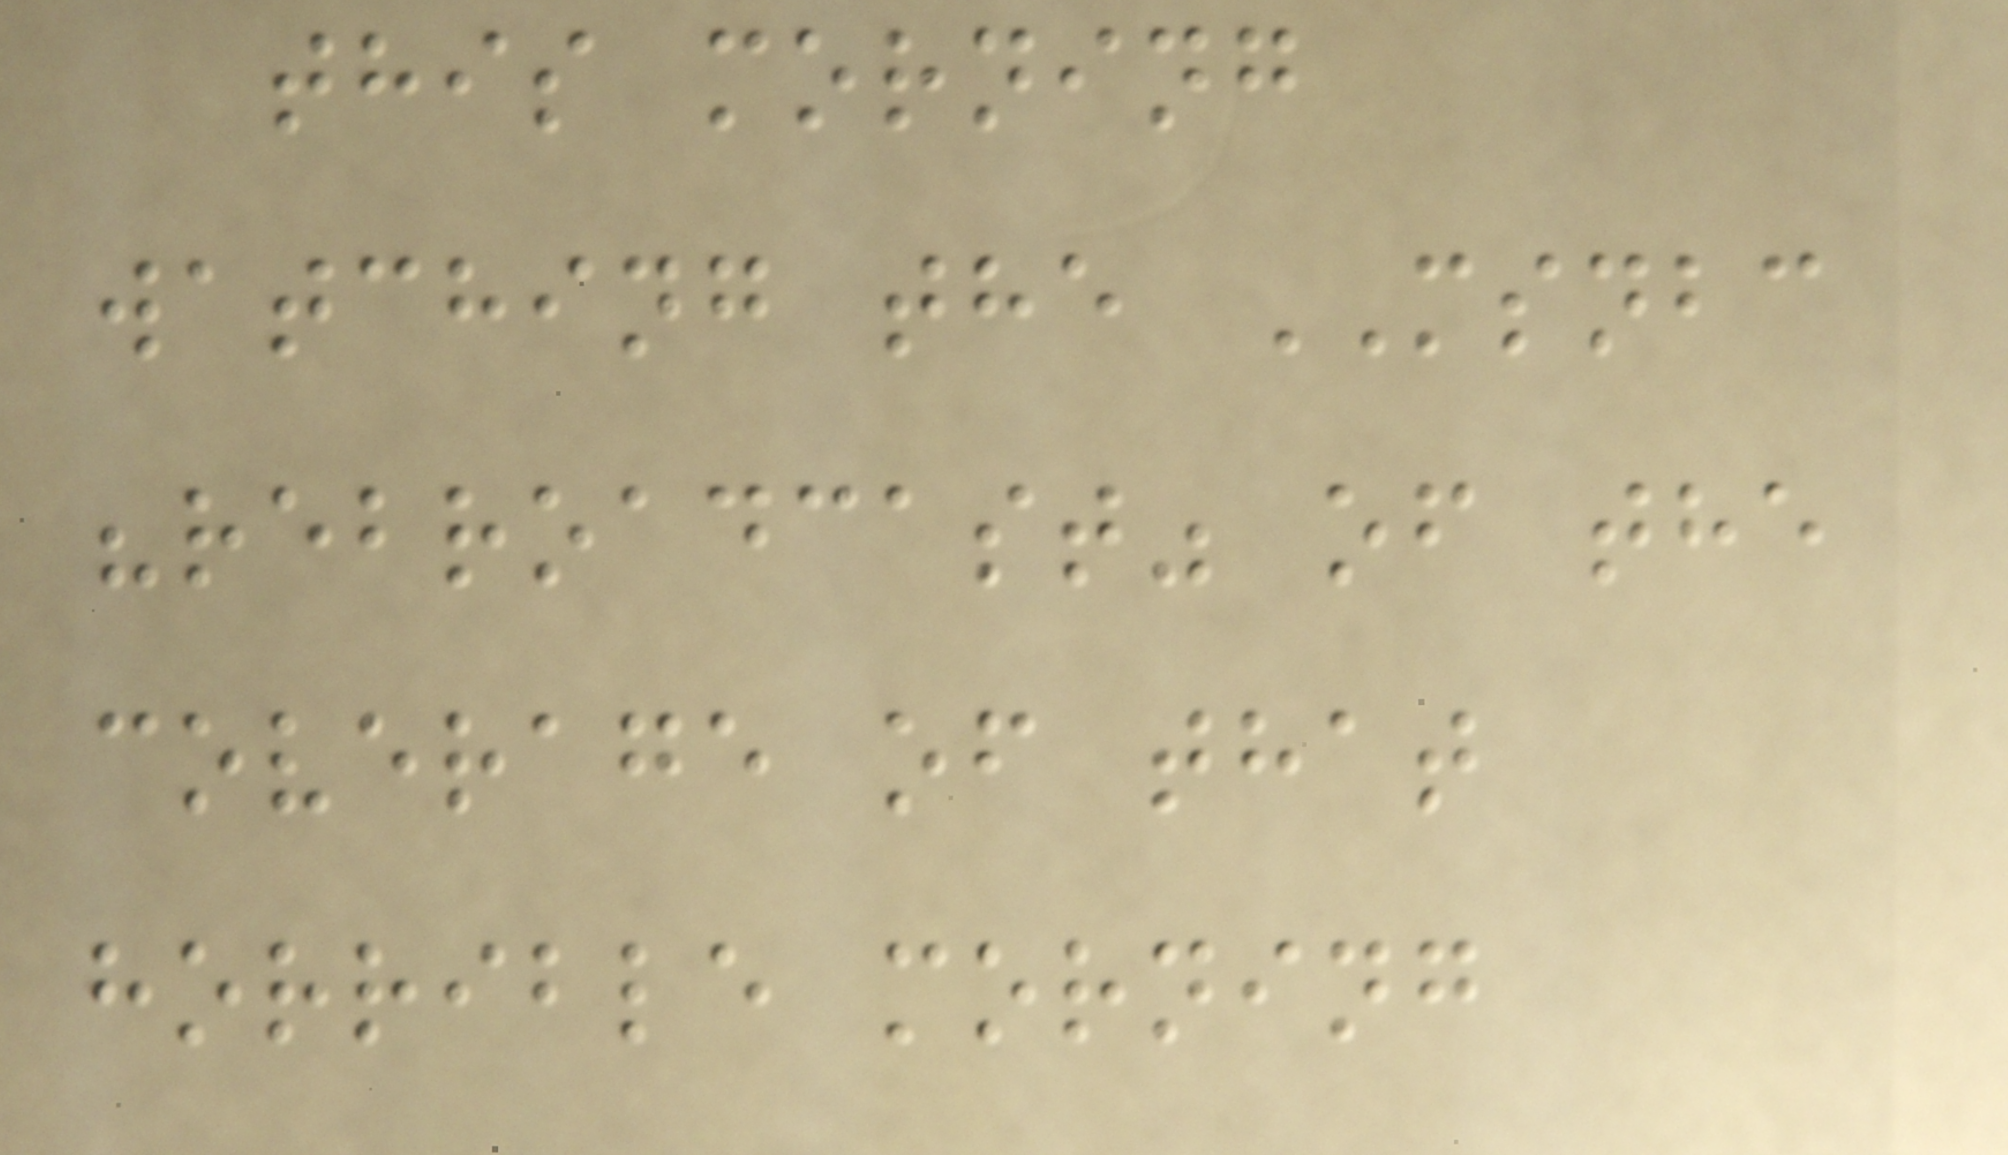this morning
watching the MSNBC
"rebroadcast" of the
coverage of that
horrible morning
